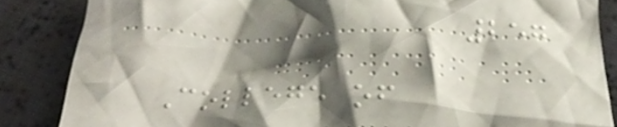257
College of
